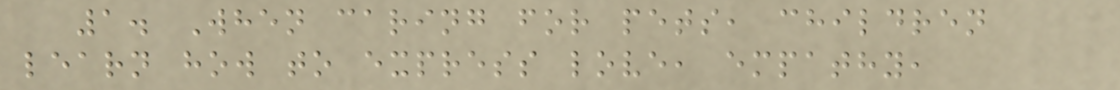1. When caring for pets, children
learn how to express love, empathy,
